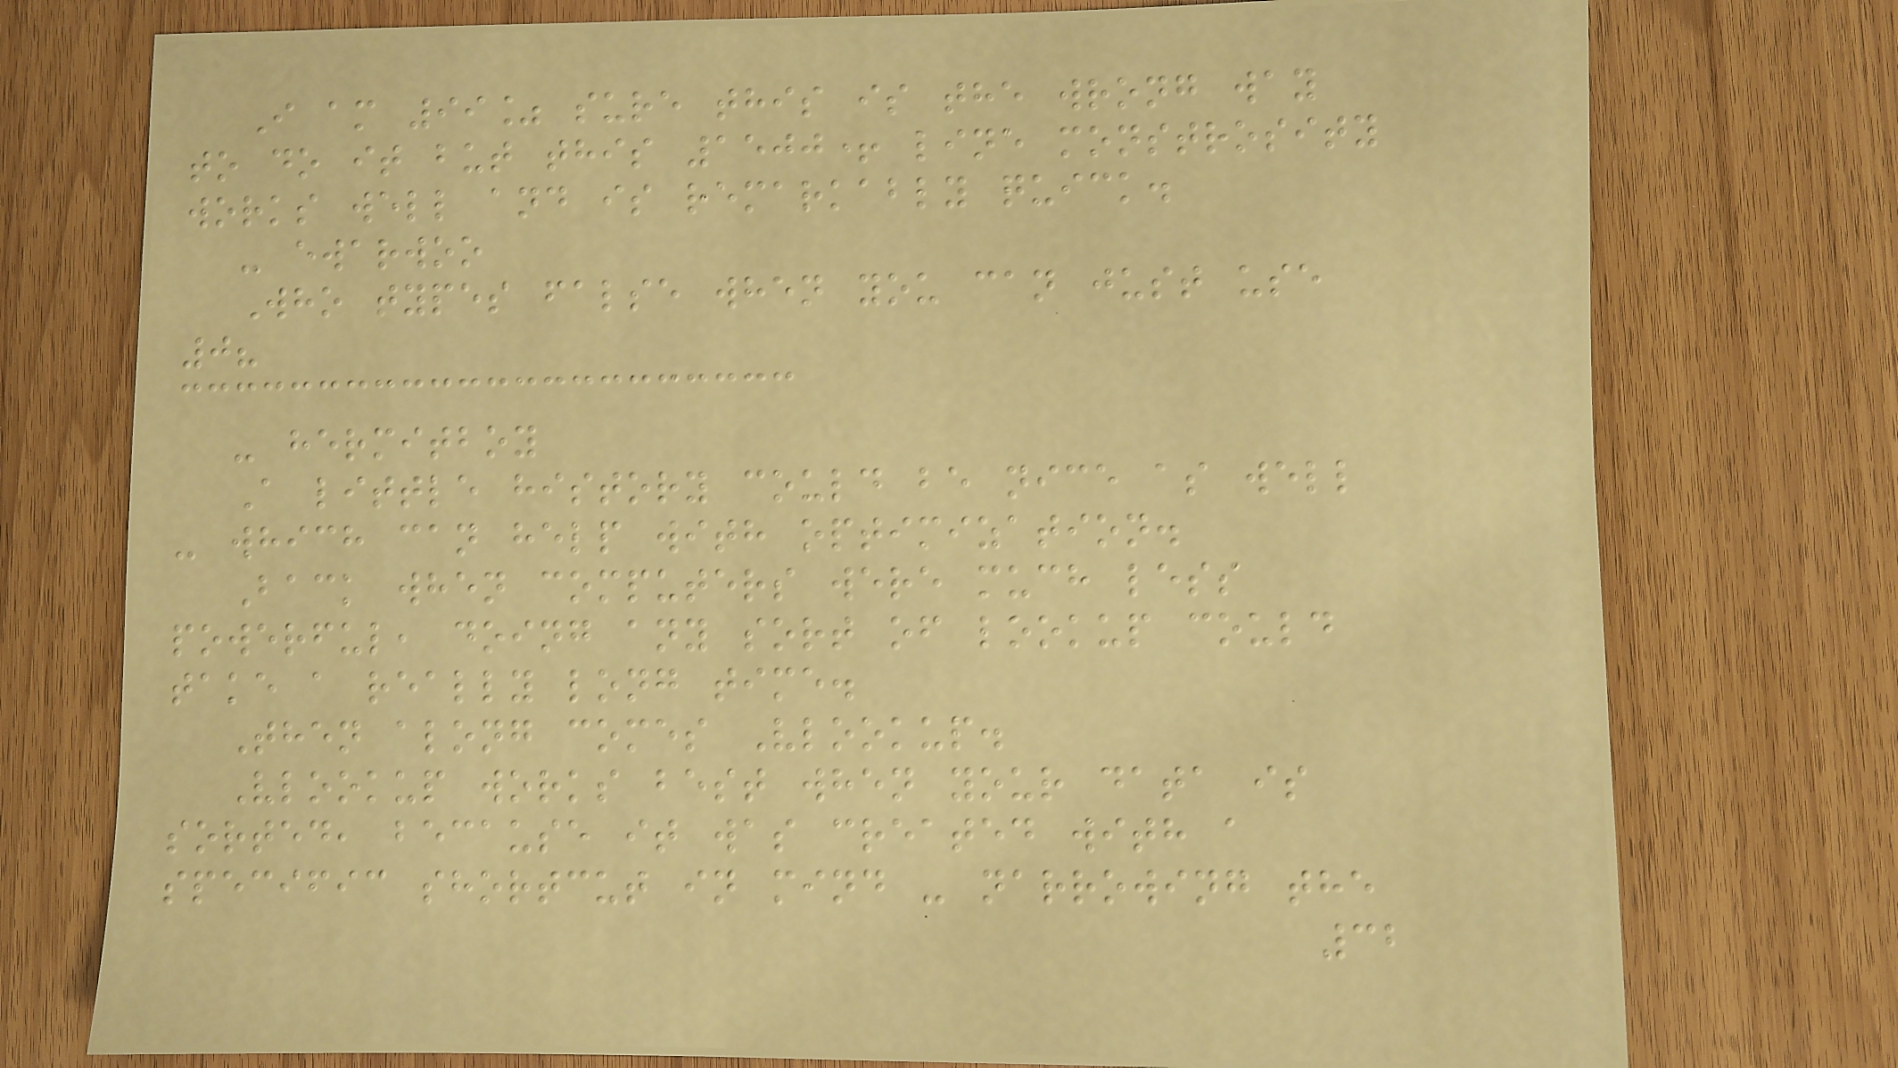I am 99% sure this is the wrong way
to do it but this 1500+ line monstrosity
works well and is remarkably quick.
- ewarwoo
Who types false when you can just use
0?
- hermitboy
A little history could be nice as well
- which can help with optimization.
Back when computers were much less
powerful, doing any sort of lookup could
take a really long time.
Then along comes Vlookup.
Vlookup works best when your data is
sorted, because it was created with a
specific shortcut in mind - narrowing the
32
